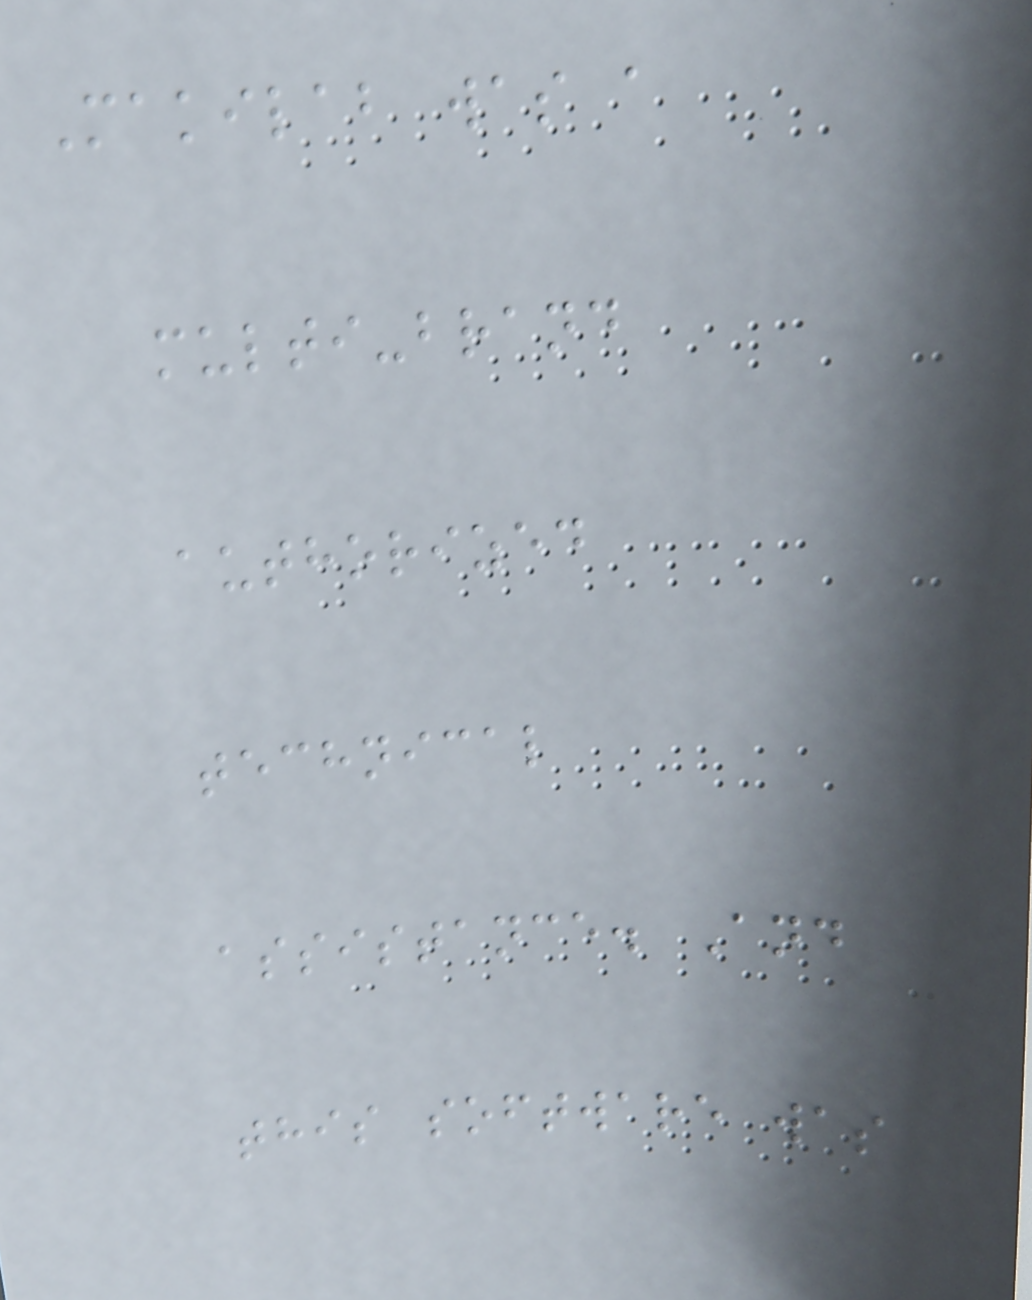Makilab was a
multi-brand
authorized
technical
assistance. And
this software was
